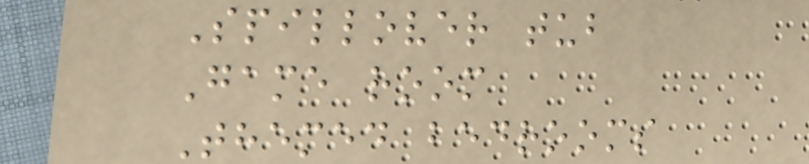Spillover tub
Game room
Themed bedrooms
